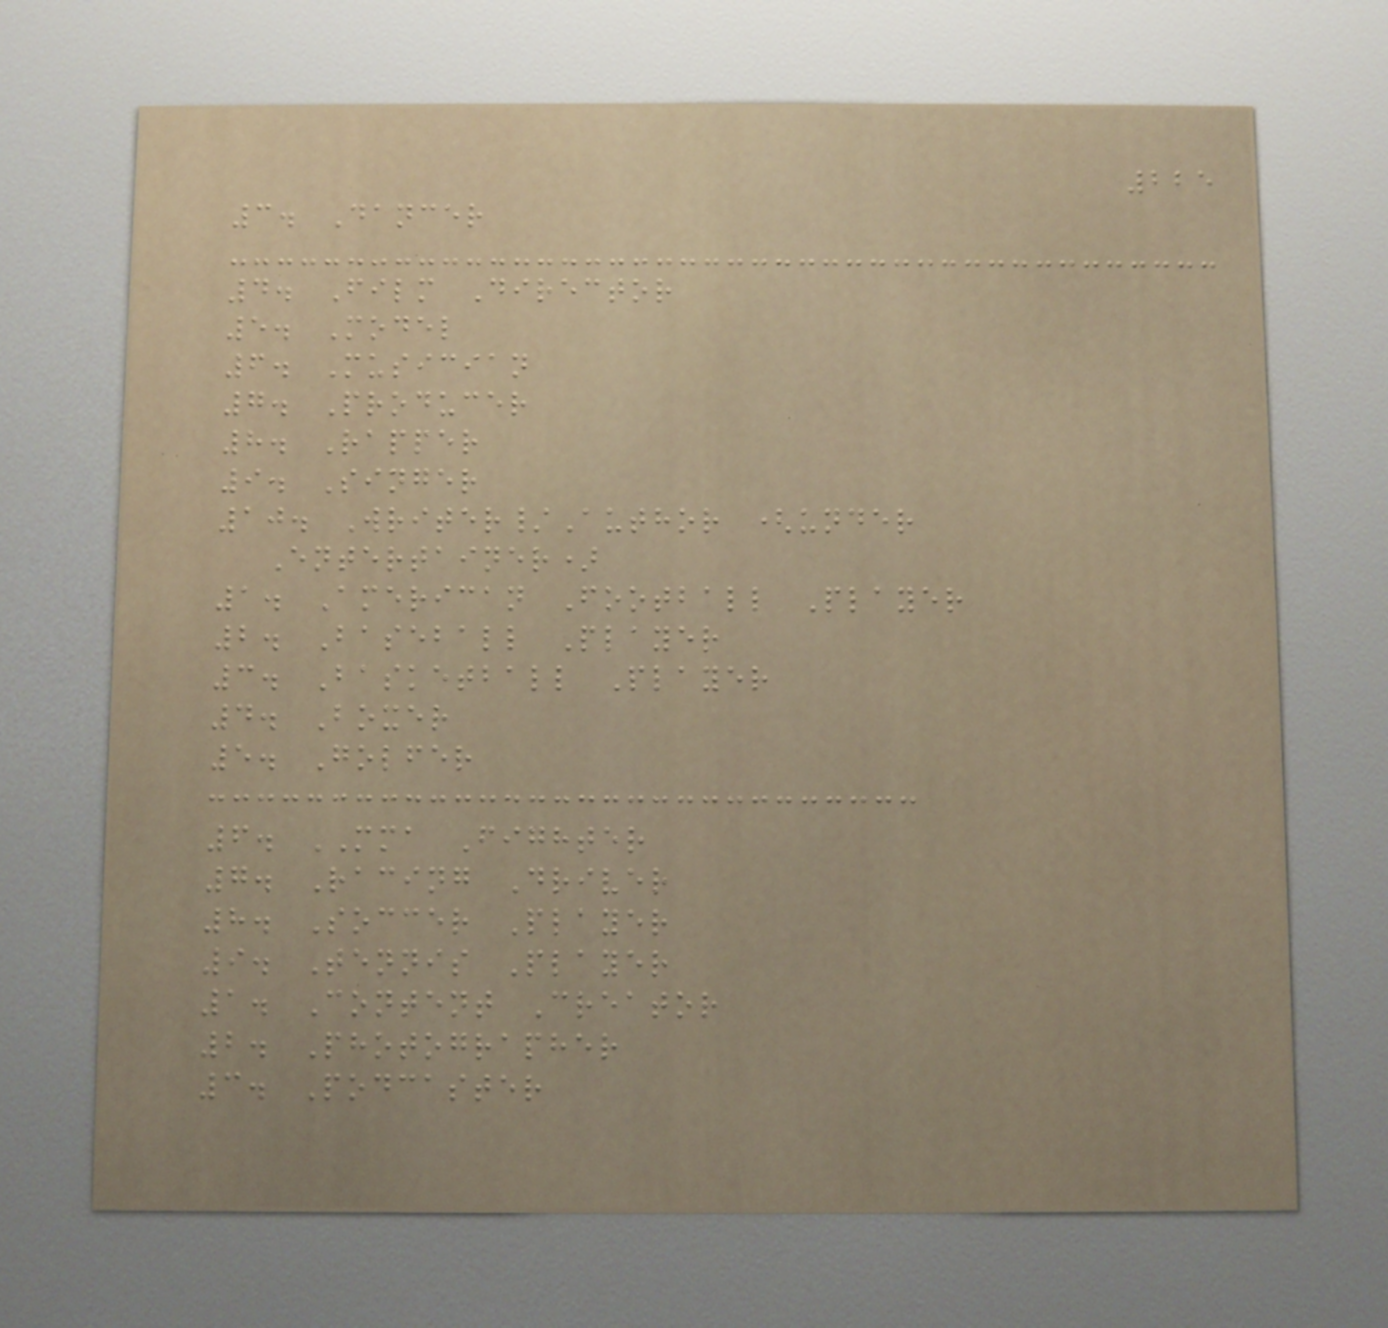225
3. Dancer
4. Film Director
5. Model
6. Musician
7. Producer
8. Rapper
9. Singer
10. Writer/Author (under
Entertainer)
1. American Football Player
2. Baseball Player
3. Basketball Player
4. Boxer
5. Golfer
6. MMA Fighter
7. Racing Driver
8. Soccer Player
9. Tennis Player
1. Content Creator
2. Photographer
3. Podcaster
